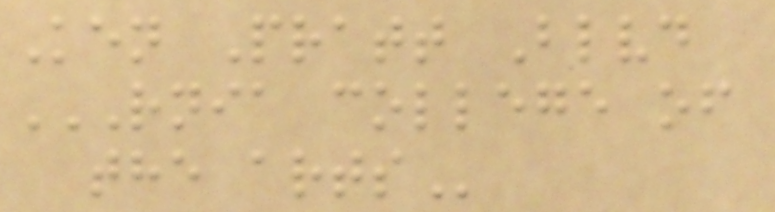Ken Pratt Blvd
RNIA COLLEGE OF
THE ARTS
